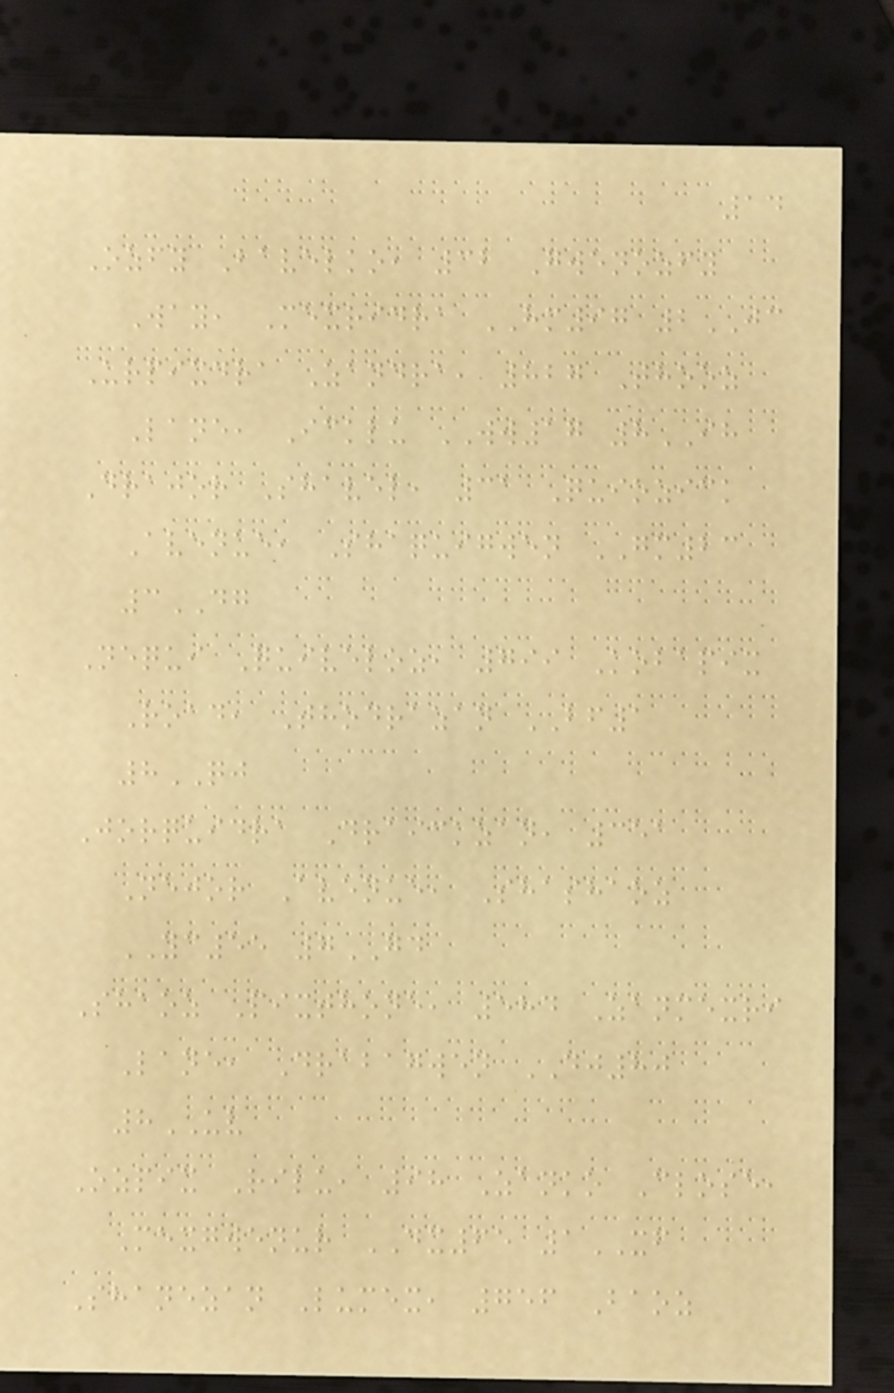14
Ozfy Bavelko, 32 Gwenozfy
Way, Mexridra HM97 2JC
Urpixdra Zandra, 827 Thooz
Lane, Icklu WW17 8IH
Drajor Shavel, 31 Quiozick
Avenue, Shaquigwen GM23
3DG
Nequi Quiveloz, 799 Kobapix
Road, Thodrazan BF1
8QJ
Jorquidra Draickzan, 351
Nejor Avenue, Shashaoz
YC55 7GD
Shaoz Pixthone, 584 Zanmexri
Lane, Drabagwen DJ80
8UV
Ozpix Rilu, 98 Zanko Close,
Mexgwenur DX65 1XF
Shanezan Lumex, 756 Baoz
